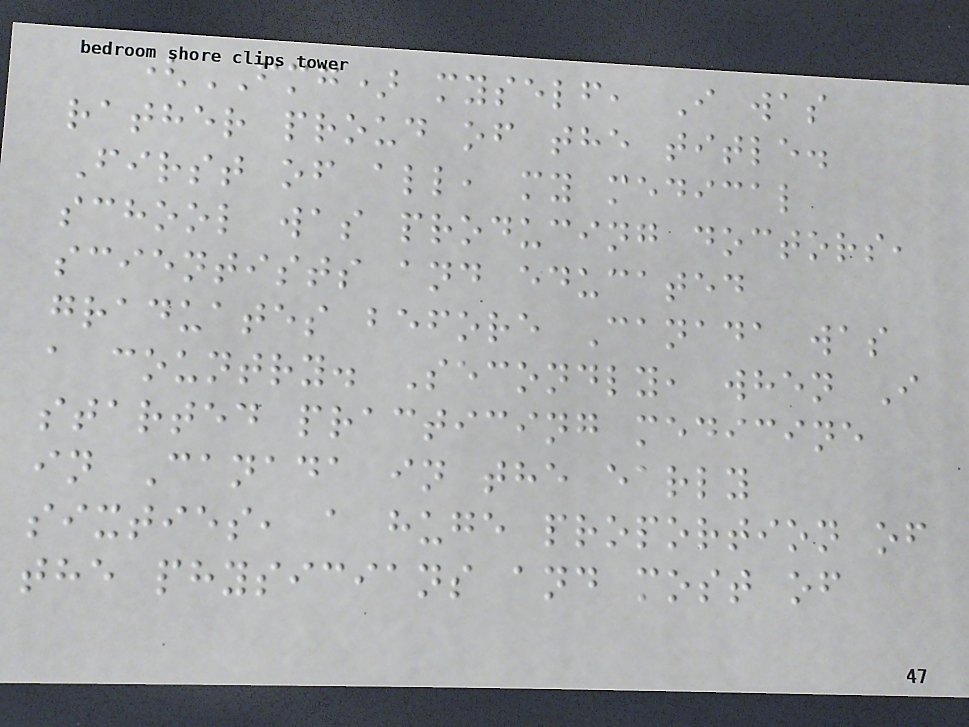(FMG) myself, I was
rather proud of the title.
First of all, my medical
school was producing doctors,
scientists and educated
graduates before Canada was
a country. Secondly, when I
started practicing medicine
in Canada in the early
sixties, a huge proportion of
the physicians and most of
